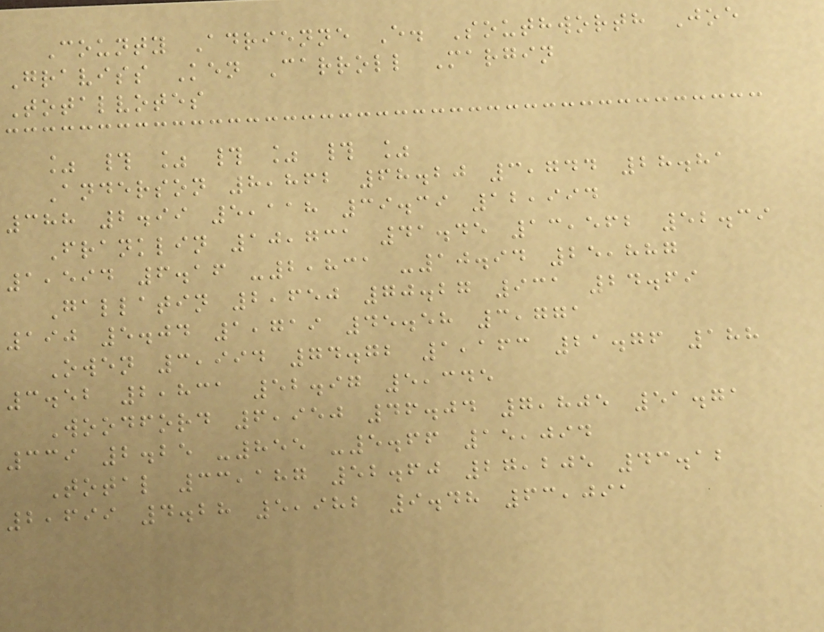County Adrienne E. Southworth Joe
Graviss Ken Carroll Margin
Totalvotes
% # % # % # %
Anderson 8,862 68.20 3,744 28.81
388 2.99 5,118 39.39 12,994
Franklin 10,731 41.45 13,562 52.39
1,594 6.16 -2,831 -10.94 25,887
Gallatin 2,650 70.27 931 24.69
190 5.04 1,719 45.58 3,771
Owen 3,994 74.72 1,163 21.76 188
3.52 2,831 52.97 5,345
Woodford 6,950 46.04 7,805 51.71
339 2.25 -855 -5.66 15,094
Total 33,187 52.60 27,205 43.12
2,699 4.28 5,982 9.48 63,091
